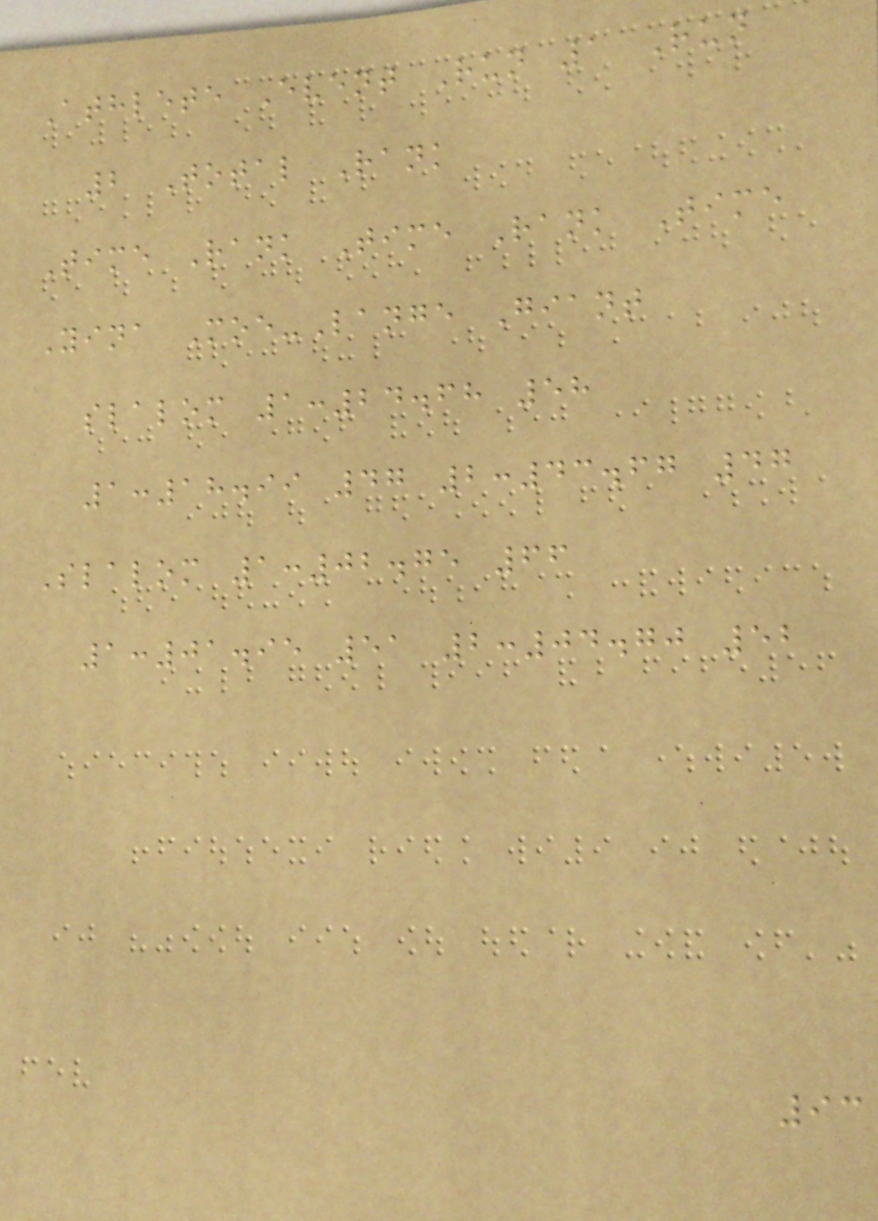Athlete Event Run 1 Run
2 Total Rank
Time Rank Time Rank Time
Yina Moe-Lange Giant
slalom 1:24.68 58
1:18.99 47 2:43.67 47
Slalom 1:02.75 66
1:01.95 51 2:04.70 52
93
